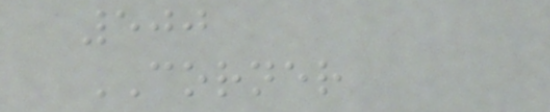500
CORNER
